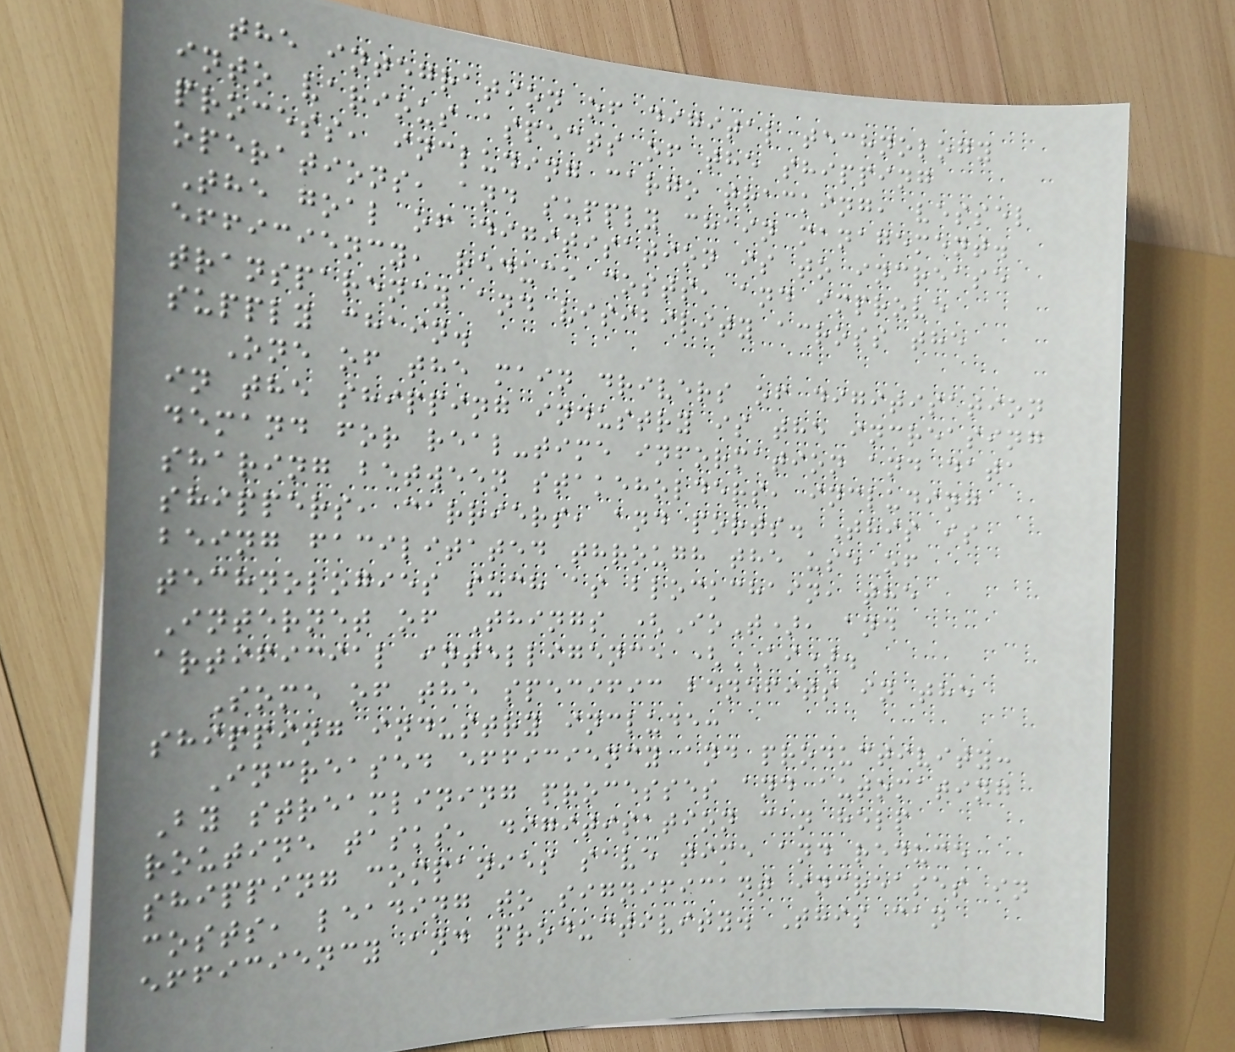the integration of digital technology
into various aspects of the shipping
process, including cargo tracking, vessel
operations, and supply chain management.
The goal of digitisation is to increase
efficiency, reduce costs, and improve
transparency and visibility across the
supply chain.
One of the main drivers of digitisation
in the shipping industry is the increasing
demand for real-time information and data
sharing between stakeholders, including
shippers, carriers, and ports. This is
being facilitated through the use of
technologies such as blockchain, the
Internet of Things (IoT), and
artificial intelligence (AI).
Some of the specific benefits in the
shipping industry include:
Increased efficiency and productivity:
By streamlining processes and automating
routine tasks, digitisation can help
shipping companies save time and reduce
costs, leading to significant increases in
efficiency and productivity. This can
